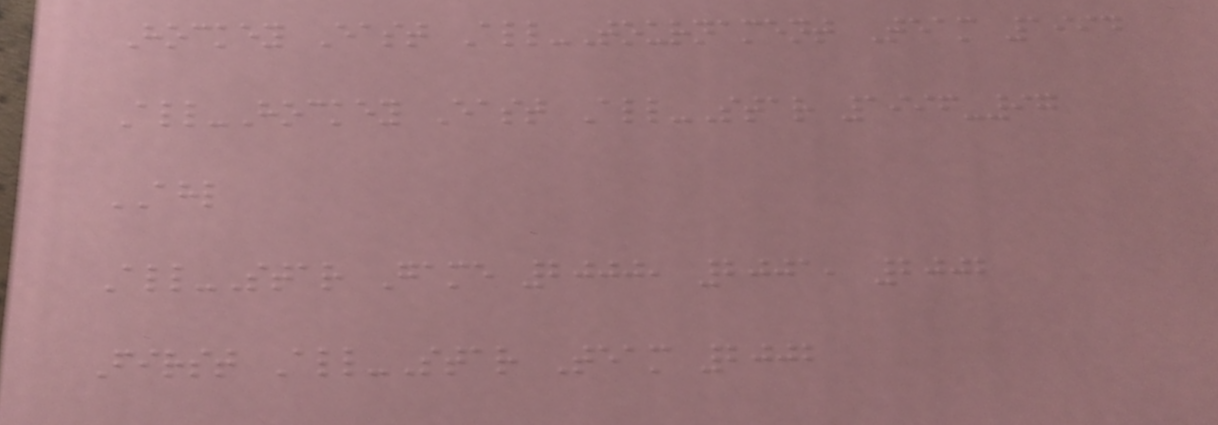Hockey East All-Tournament Team 1994
All-Hockey East All-Star 1996-97
AHL
All-Star Game 2000, 2001, 2002
First All-Star Team 2002
